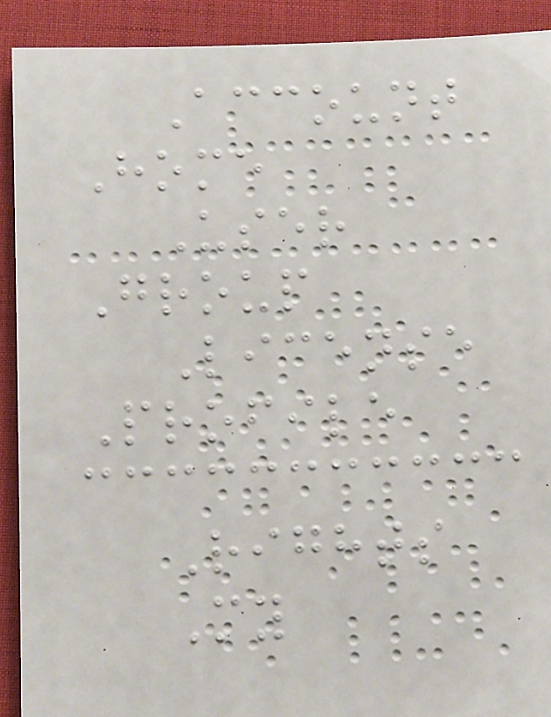Account
Home
User
Group
License
Profile
Rights
My
